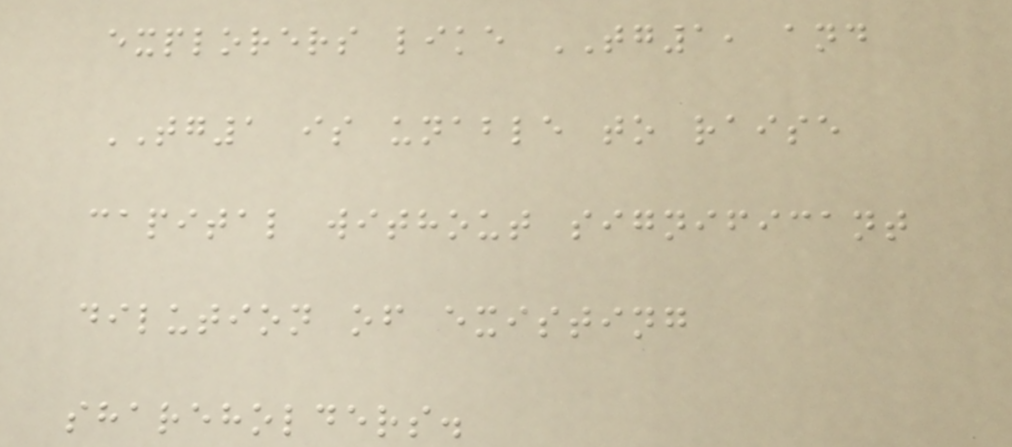explorers like TG1, and
TG1 is unable to raise
capital without significant
dilution of existing
shareholders.
